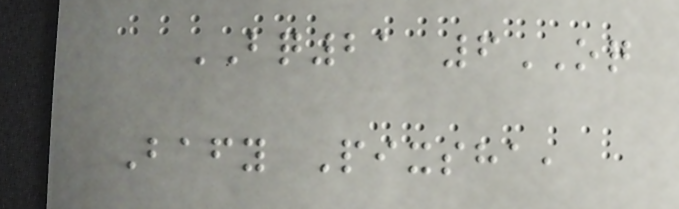BQ21 6OQ
Bafy Pixsha,
